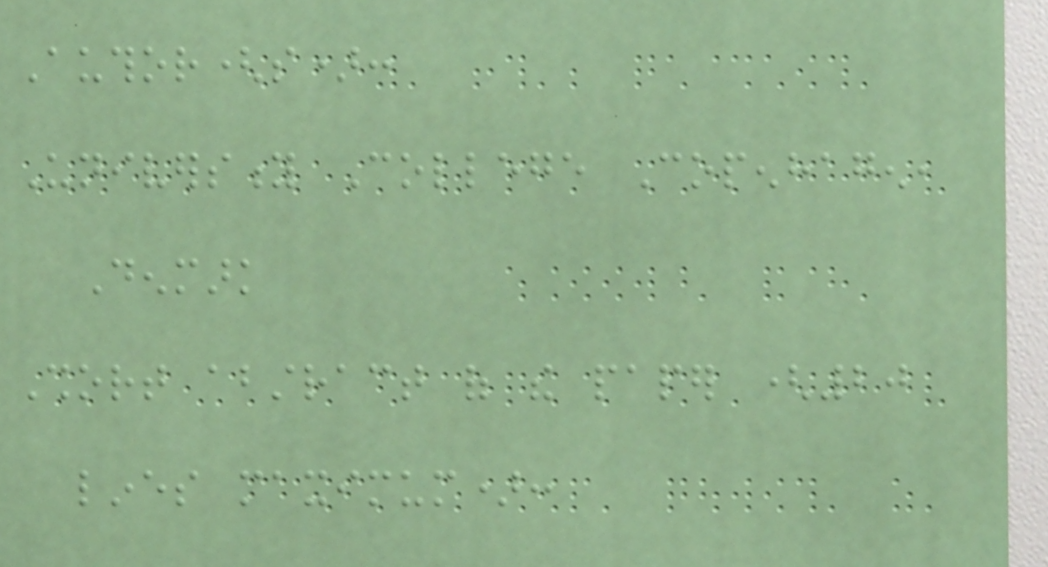Author(s):
University College Copenhagen,
Denmark
Short abstract of the paper (20
lines maximum):
